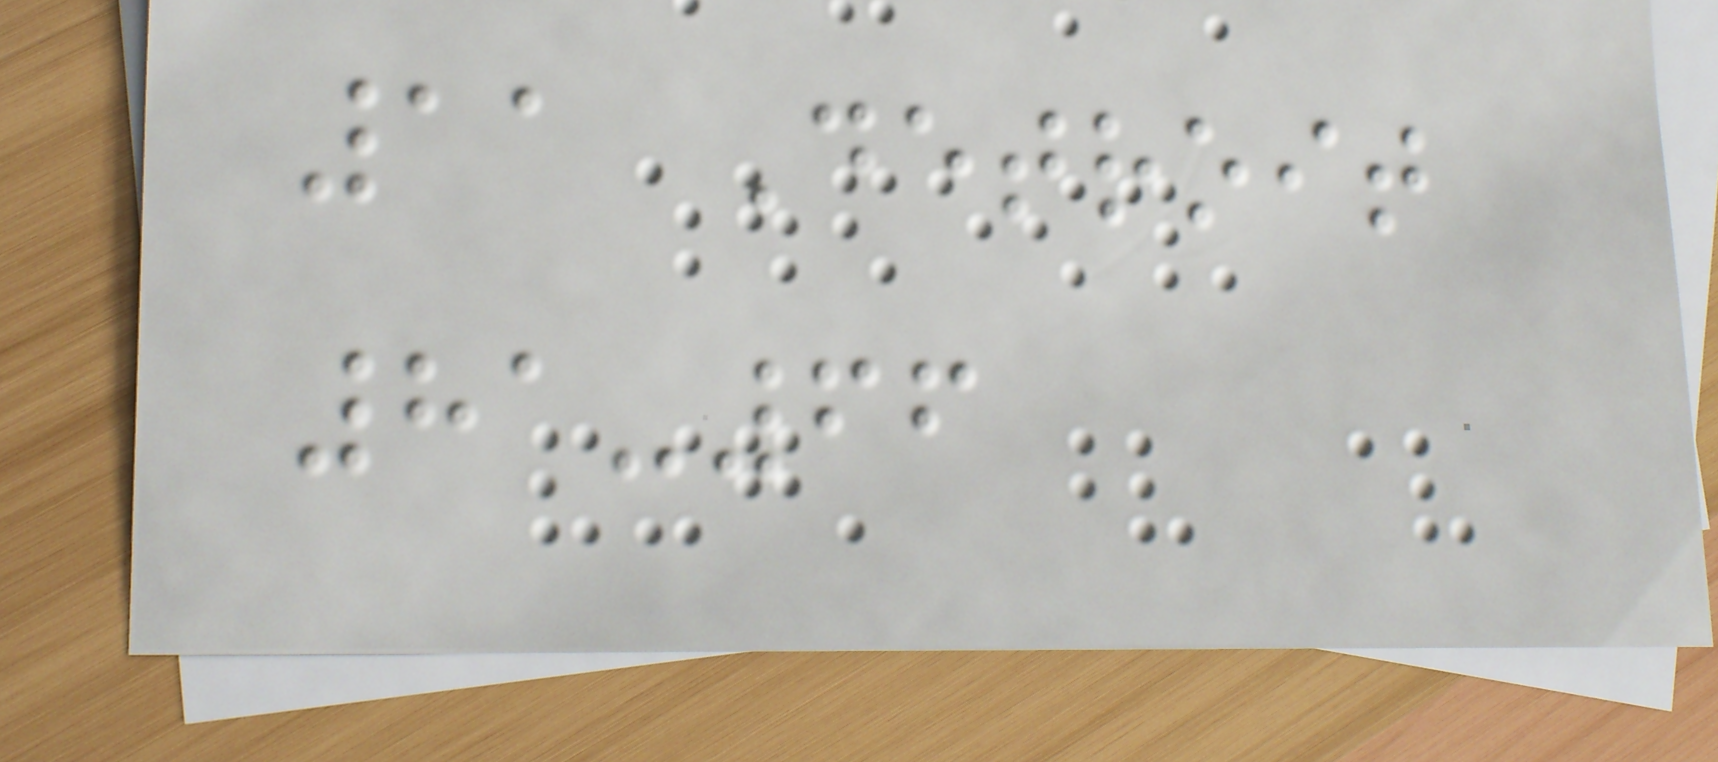11 Detroit
81-66
